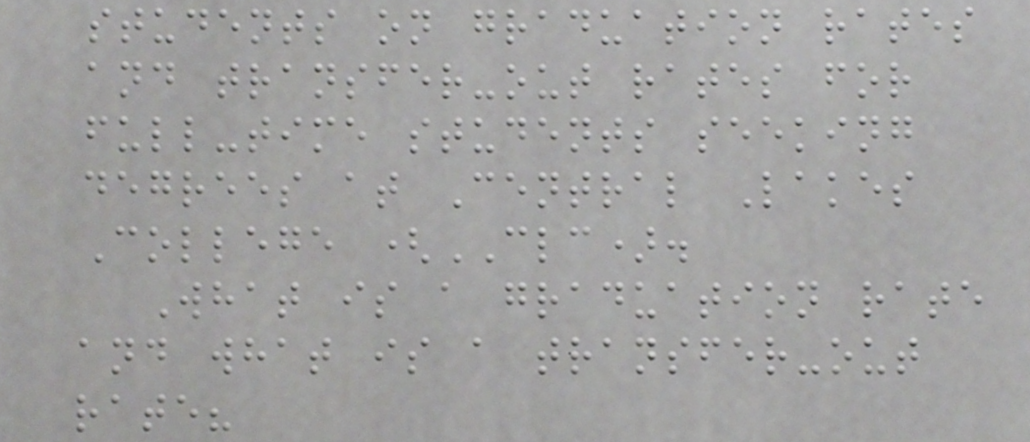students on graduation rates
and transfer-out rates for
full-time students seeking
degrees at Central Lakes
College (CLC).
What is a graduation rate
and what is a transfer-out
rate?
